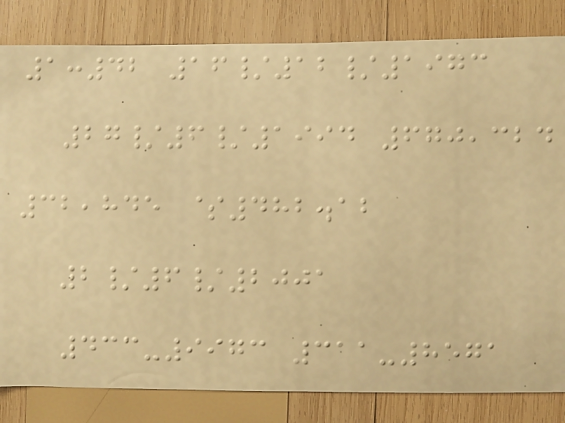1:42 16/12/1973
27/6/1994 670,324
32,845 $482.12
2/6/2001
433-9973 311-8571
